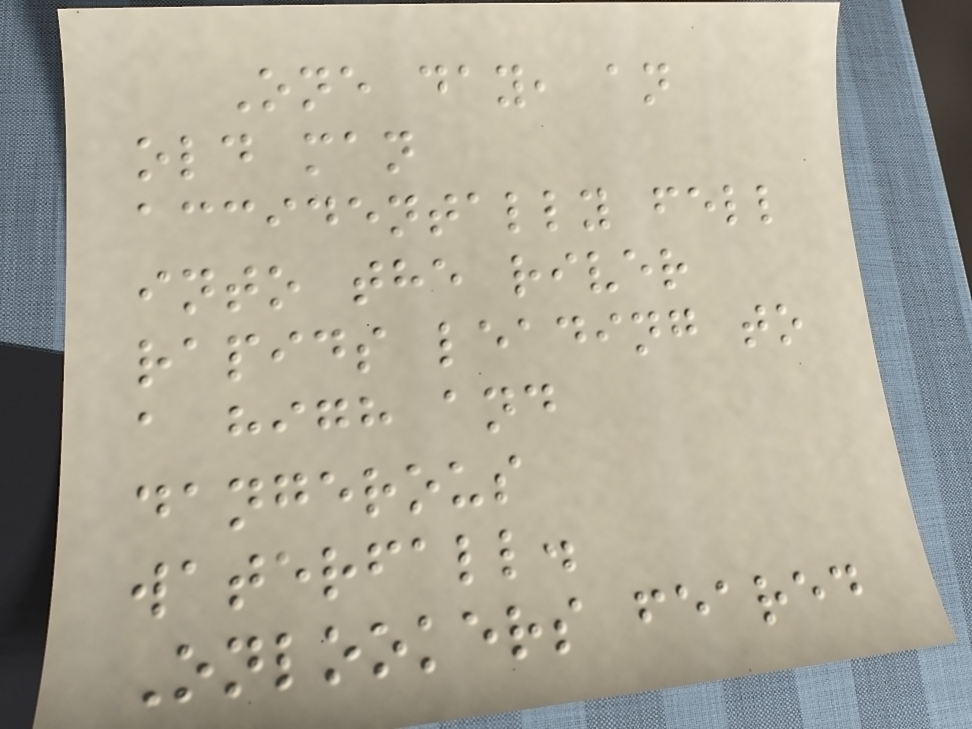One day, an
old man
accidentally fell
into the river
rapids leading to
a high and
dangerous
waterfall.
Onlookers feared
